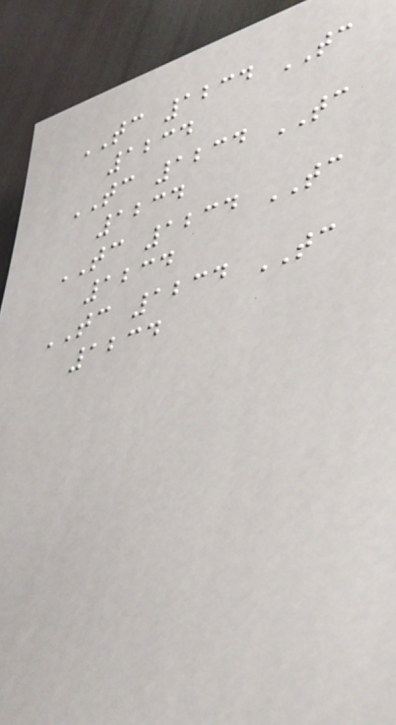TC 1234 TC
1234
TC 1234 TC
1234
TC 1234 TC
1234
TC 1234 TC
1234
